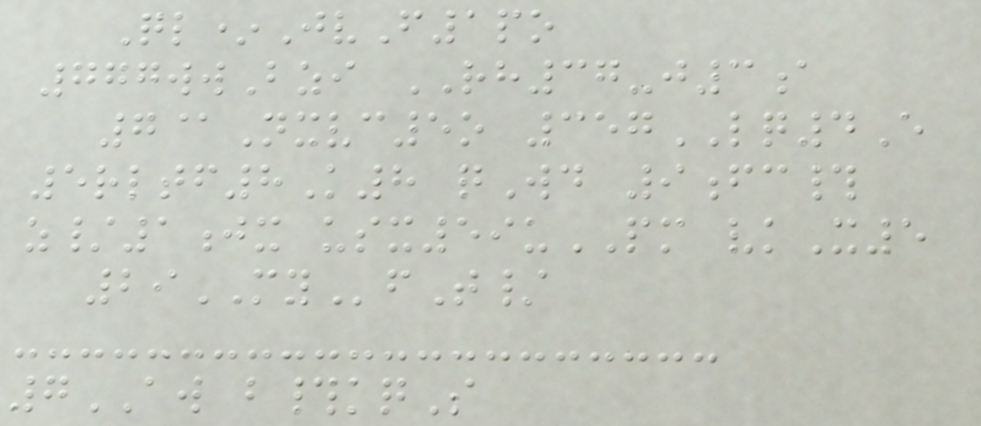Ql*JvF1po
777wwBzi RH37-j3a
7@Nxvc5o 357LQ4E
5rltf8K8 qWd 9fc#
z/1jx usx59uPM vkX5
29MYfT/
7AW b#kqS
